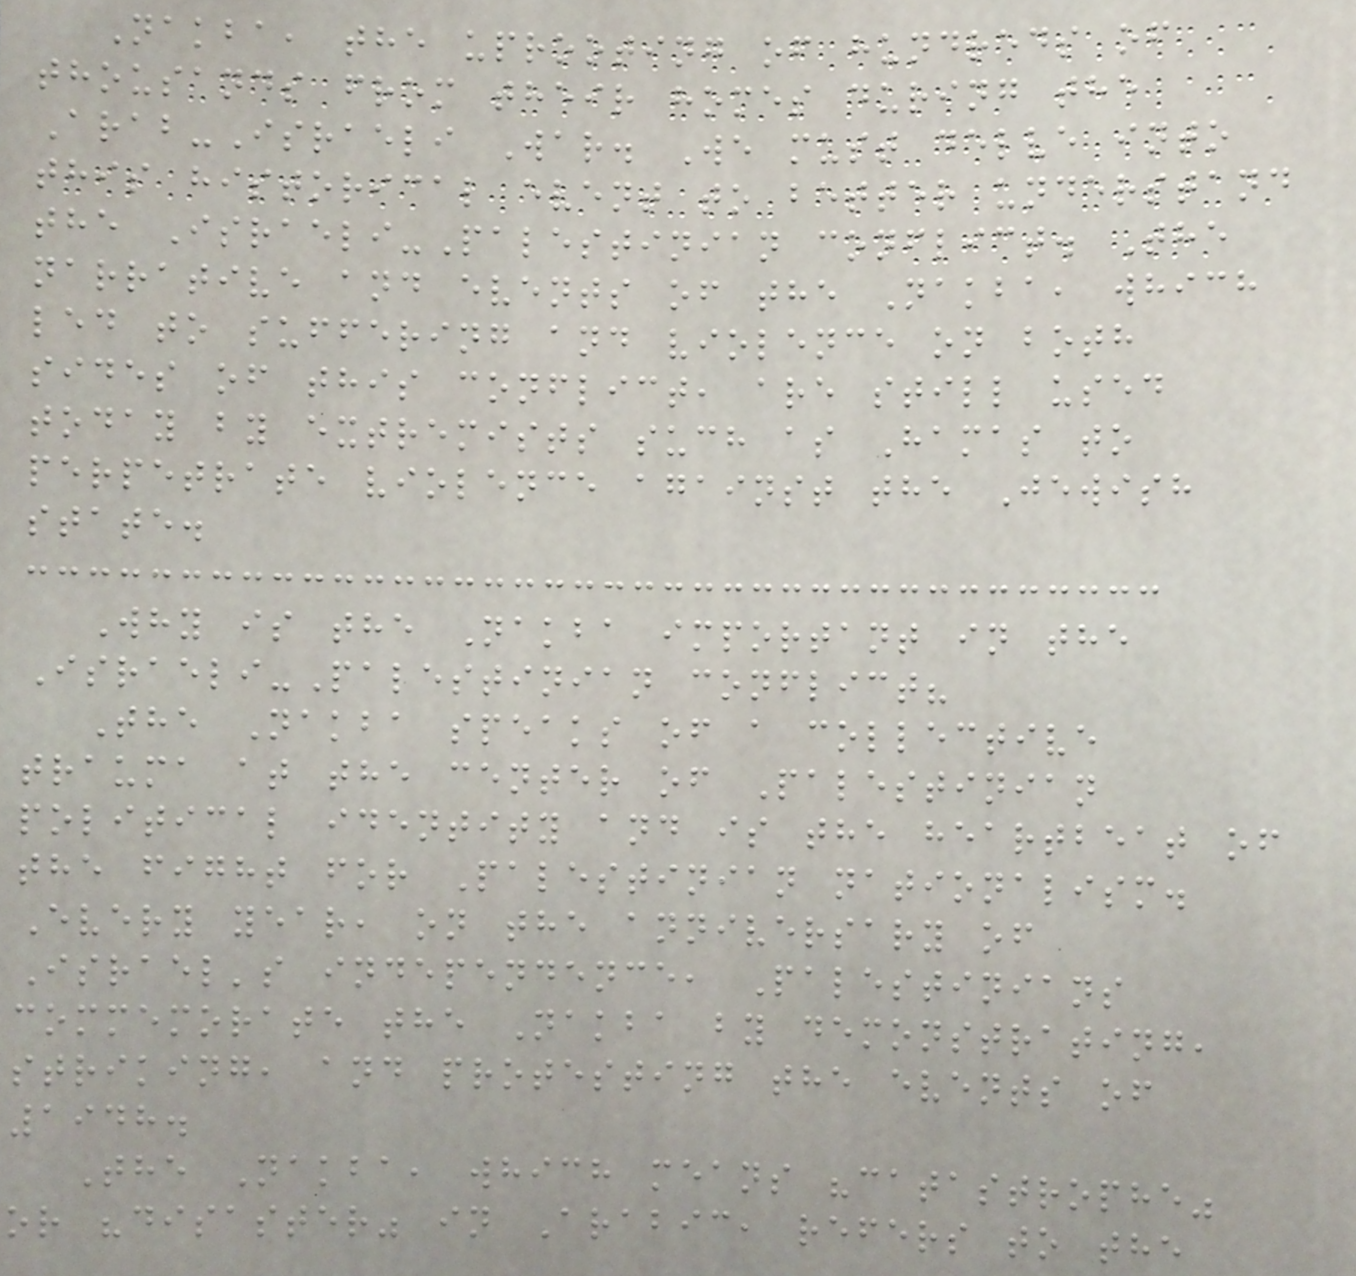Nakba, the uprooting of hundreds of
thousands from their homes during the
Arab-Israeli War. We must delve into
this historical event to better understand
the Israeli-Palestinian conflict. The
narrative and events of the Nakba, which
led to suffering and violence on both
sides of this conflict, are still used
today by extremists such as Hamas to
perpetrate violence against the Jewish
state.
Why is the Nakba important in the
Israeli-Palestinian conflict?
The Nakba speaks of a collective
trauma at the center of Palestinian
political identity and is the heartbeat of
the fight for Palestinian nationalism.
Every year, on the anniversary of
Israel's independence, Palestinians
commemorate the Nakba by demonstrating,
striking, and protesting the events of
1948.
The Nakba, which means "catastrophe"
or "disaster" in Arabic, refers to the
